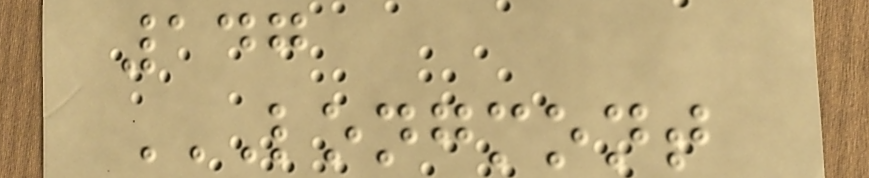147
LONGMONT
